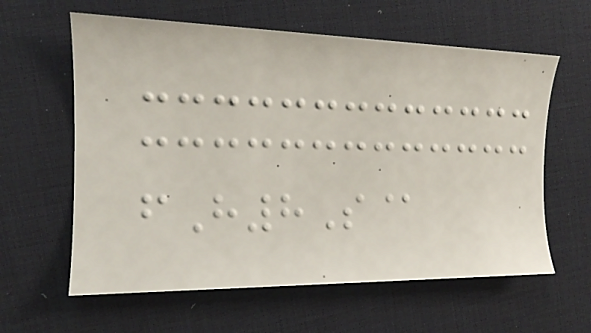fH8S@
